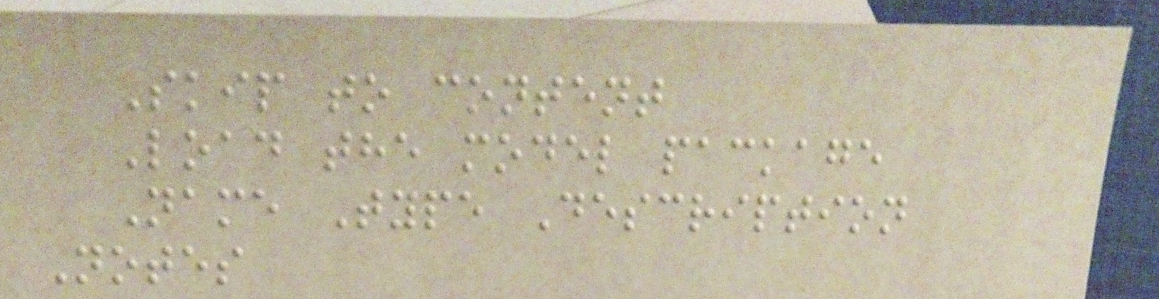Skip to content
Load the model package
Name Type Description
Notes
